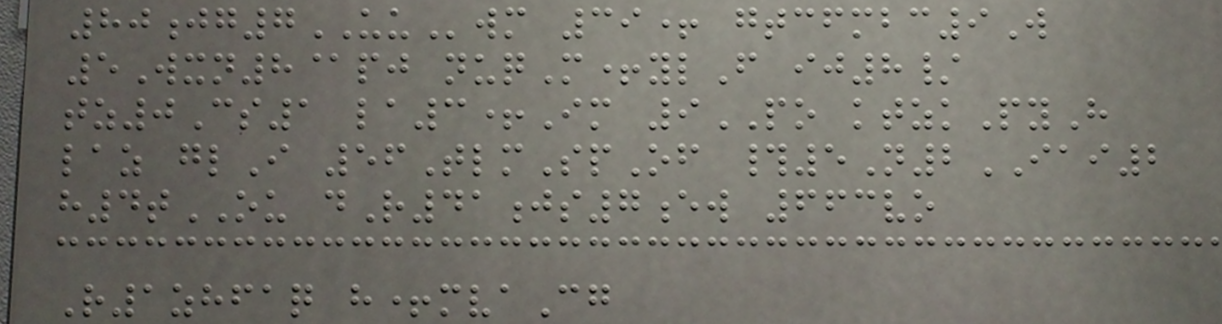80jg7UUwm 39+ gtcfmbc9W
5Wxn8@pj nuqM+ylF ij8/
tz0Cs1 la3+Im 9PO ktzkPyH
laz glI 56TlmSpOf #5N2IAI2
h4tOU dR41js7ew 663vo
R1zhfaq h+mvaCg
